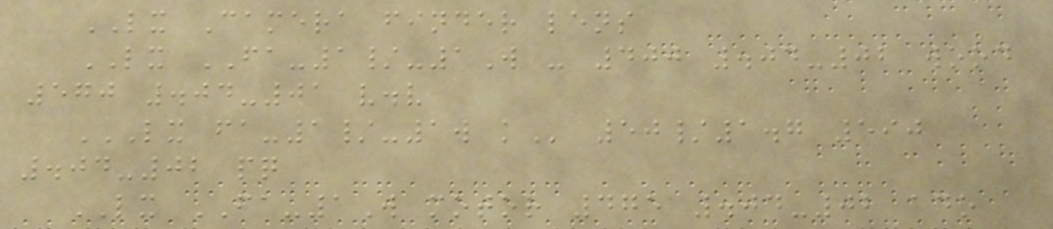LX Camera finder lens
LX FA-1/-1W - 400 .04-02 wood
570 .04-01 v.v
LX FA-1/-1W K 50/1.7 590
.04-02 pq
LX FA-1W motor 475 .04-02 ado
